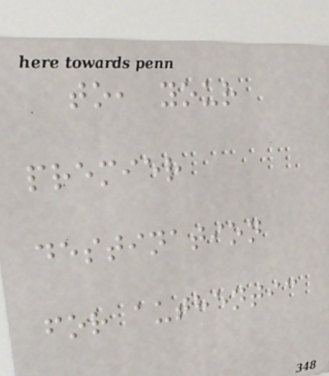to, your
premier
destination
for authentic
